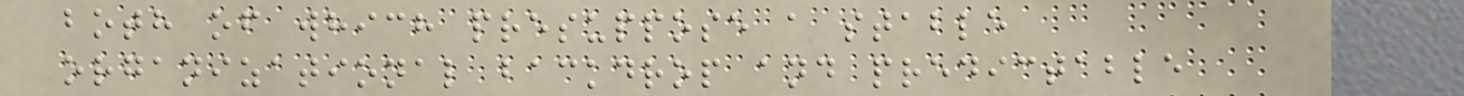both of which presuppose a stable
organizational backdrop and predictable
